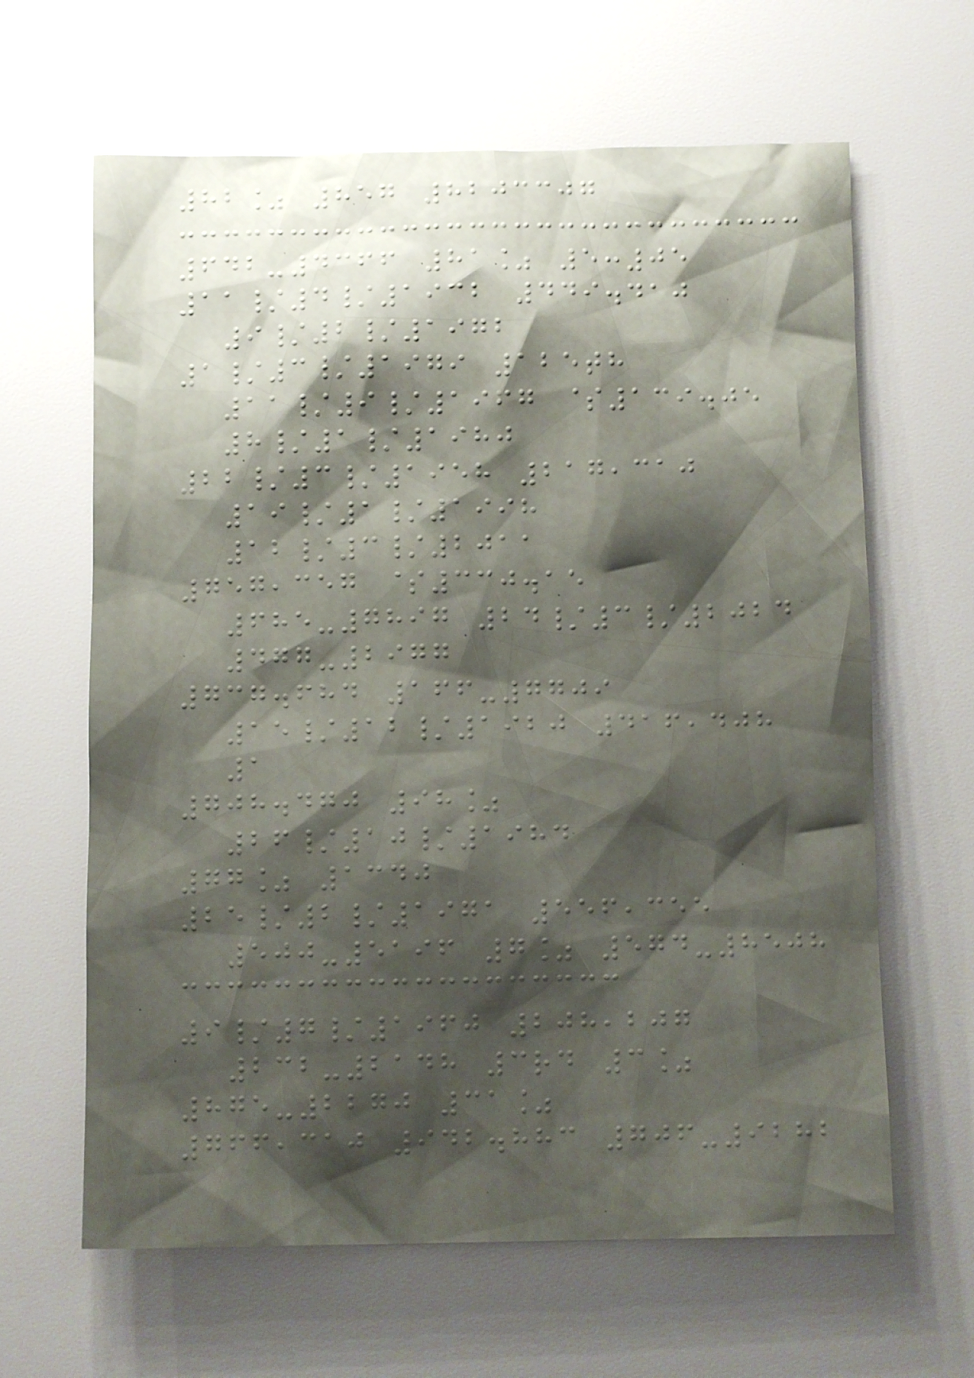82% 857 8203307
642-4366 81% 5:05
11/4/1932 449.410
9/2/1972
1/3/1979 125th
11/9/1967 $139.05
8/1/1980
22/3/1958 217,310
19/1/1998
12/3/2011
757,357 $330.15
685-7897 24/3/2024
477-2977
737.684 166-7709
15/12/1920 416,408
1
708.470 98%
26/10/1984
77% 1340
25/2/1971 556,355
500-5196 7% 574-8508
9/7/1960 208,207
232-2148 3rd 3%
875-2270 31%
766,310 942.883 706-9282
